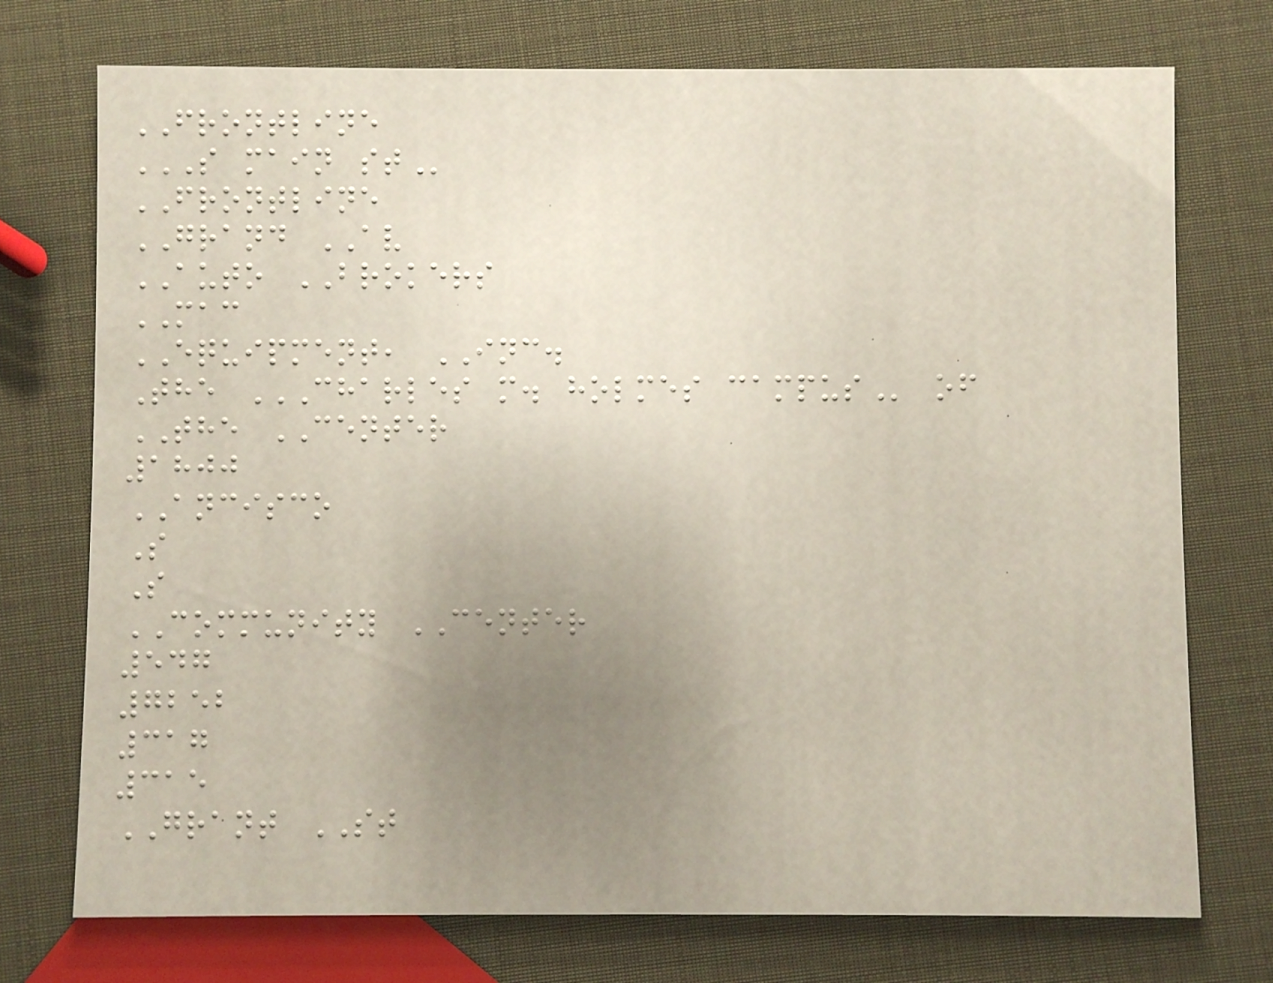FRONTLINE
S MAIN ST
FRONTLINE
GRAND AV
AUTO BROKERS
MAC
EQUIPMENT, INC.
The CHARLES M. HOLMES CAMPUS of
THE CENTER
1800
ANCISCO
S
S
COMMUNITY CENTER
547
7252
317
315
GRANT ST
